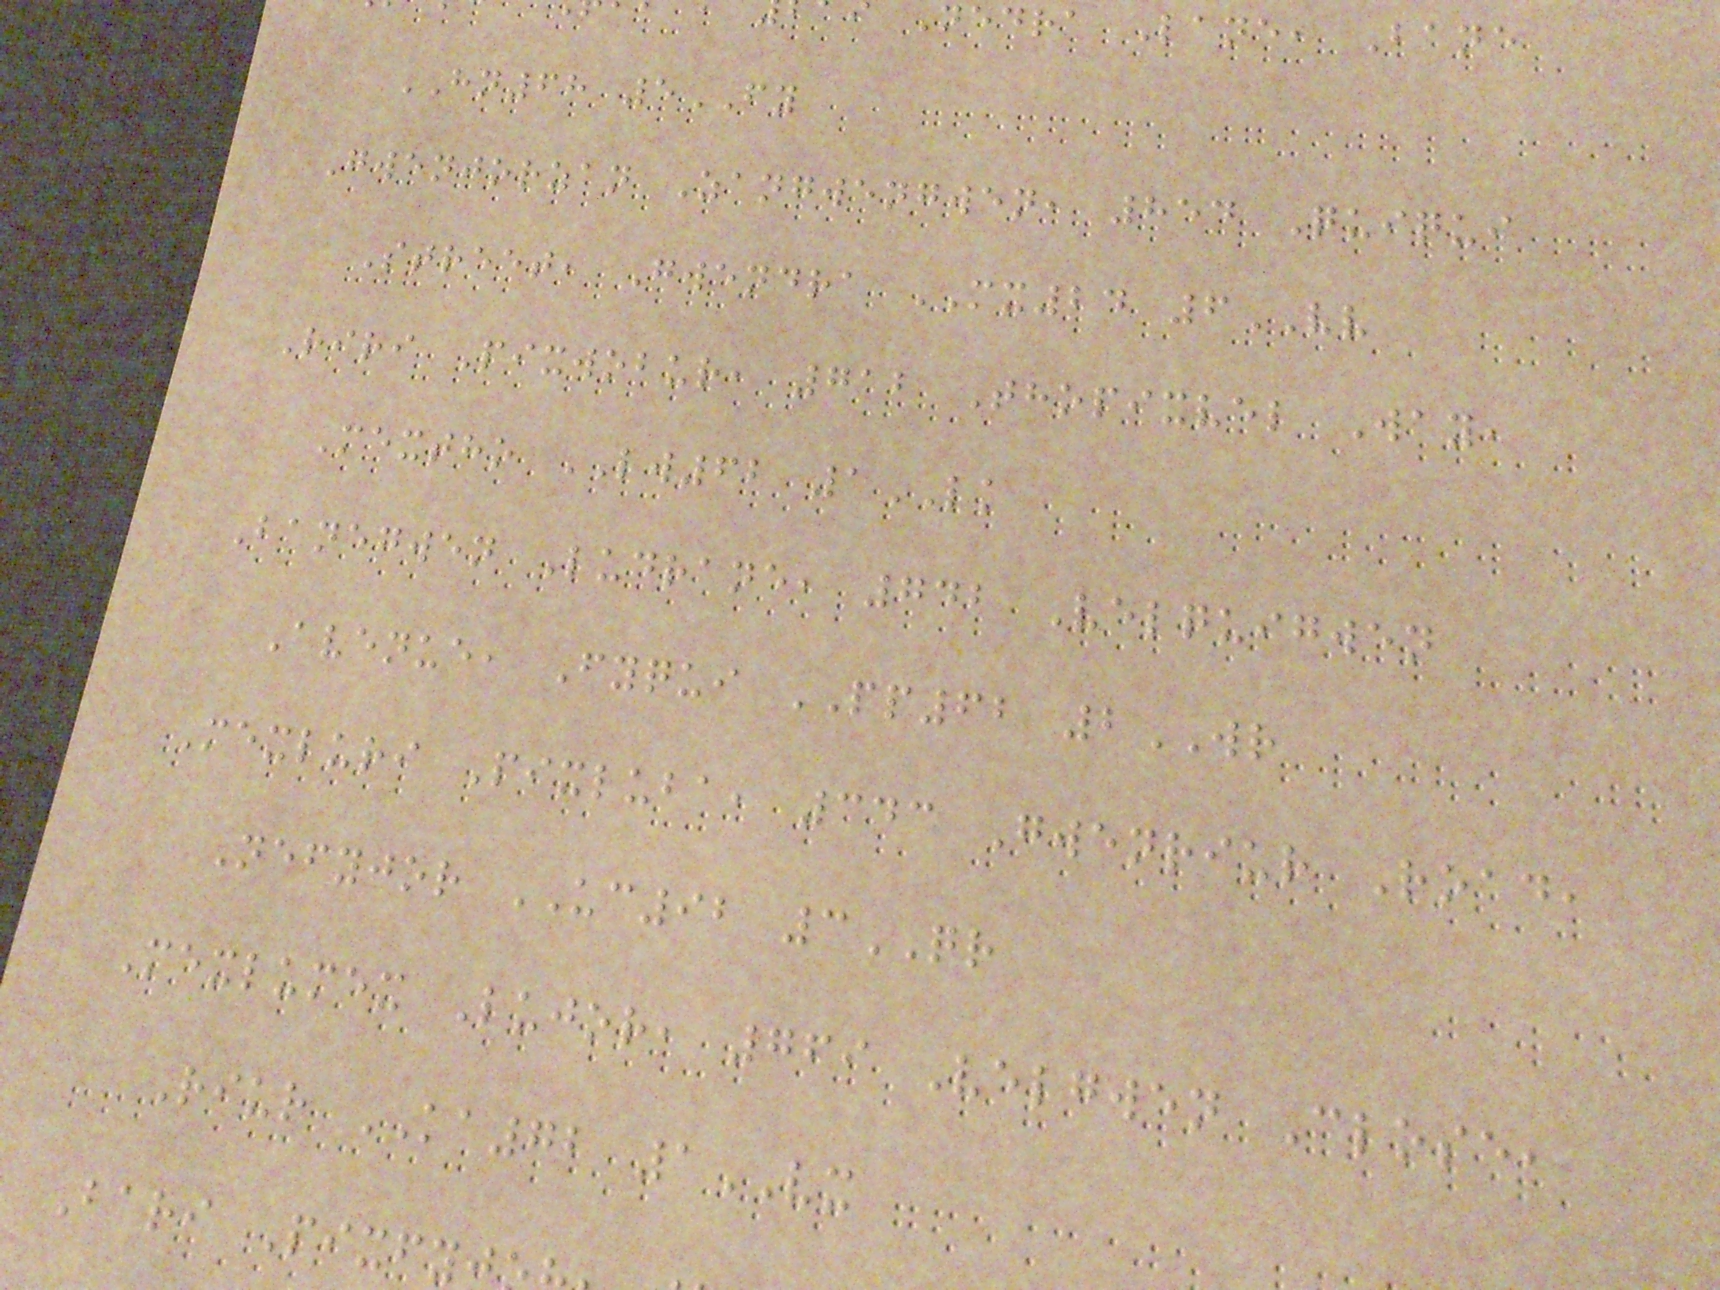Nedra Lane, Bane
HN68 5FY
Gwenjorzan Zangwengwen, 854 Quiqui
Street, Gwendra MX24 6VV
Riri Pixwobur, 712 Thopixvel Way,
Mextho LW62 1LK
Banegwen Ludrane, 742 Velquigwen
Avenue, Fyqui PP62 2WR
Mexluri Pixluba, 343 Gwenriur Road,
Nefyjor UC92 3QR
Mexlumex Lujor, 769 Velgwen Close,
Riur KA72 1VX
Bari Pixfyj
